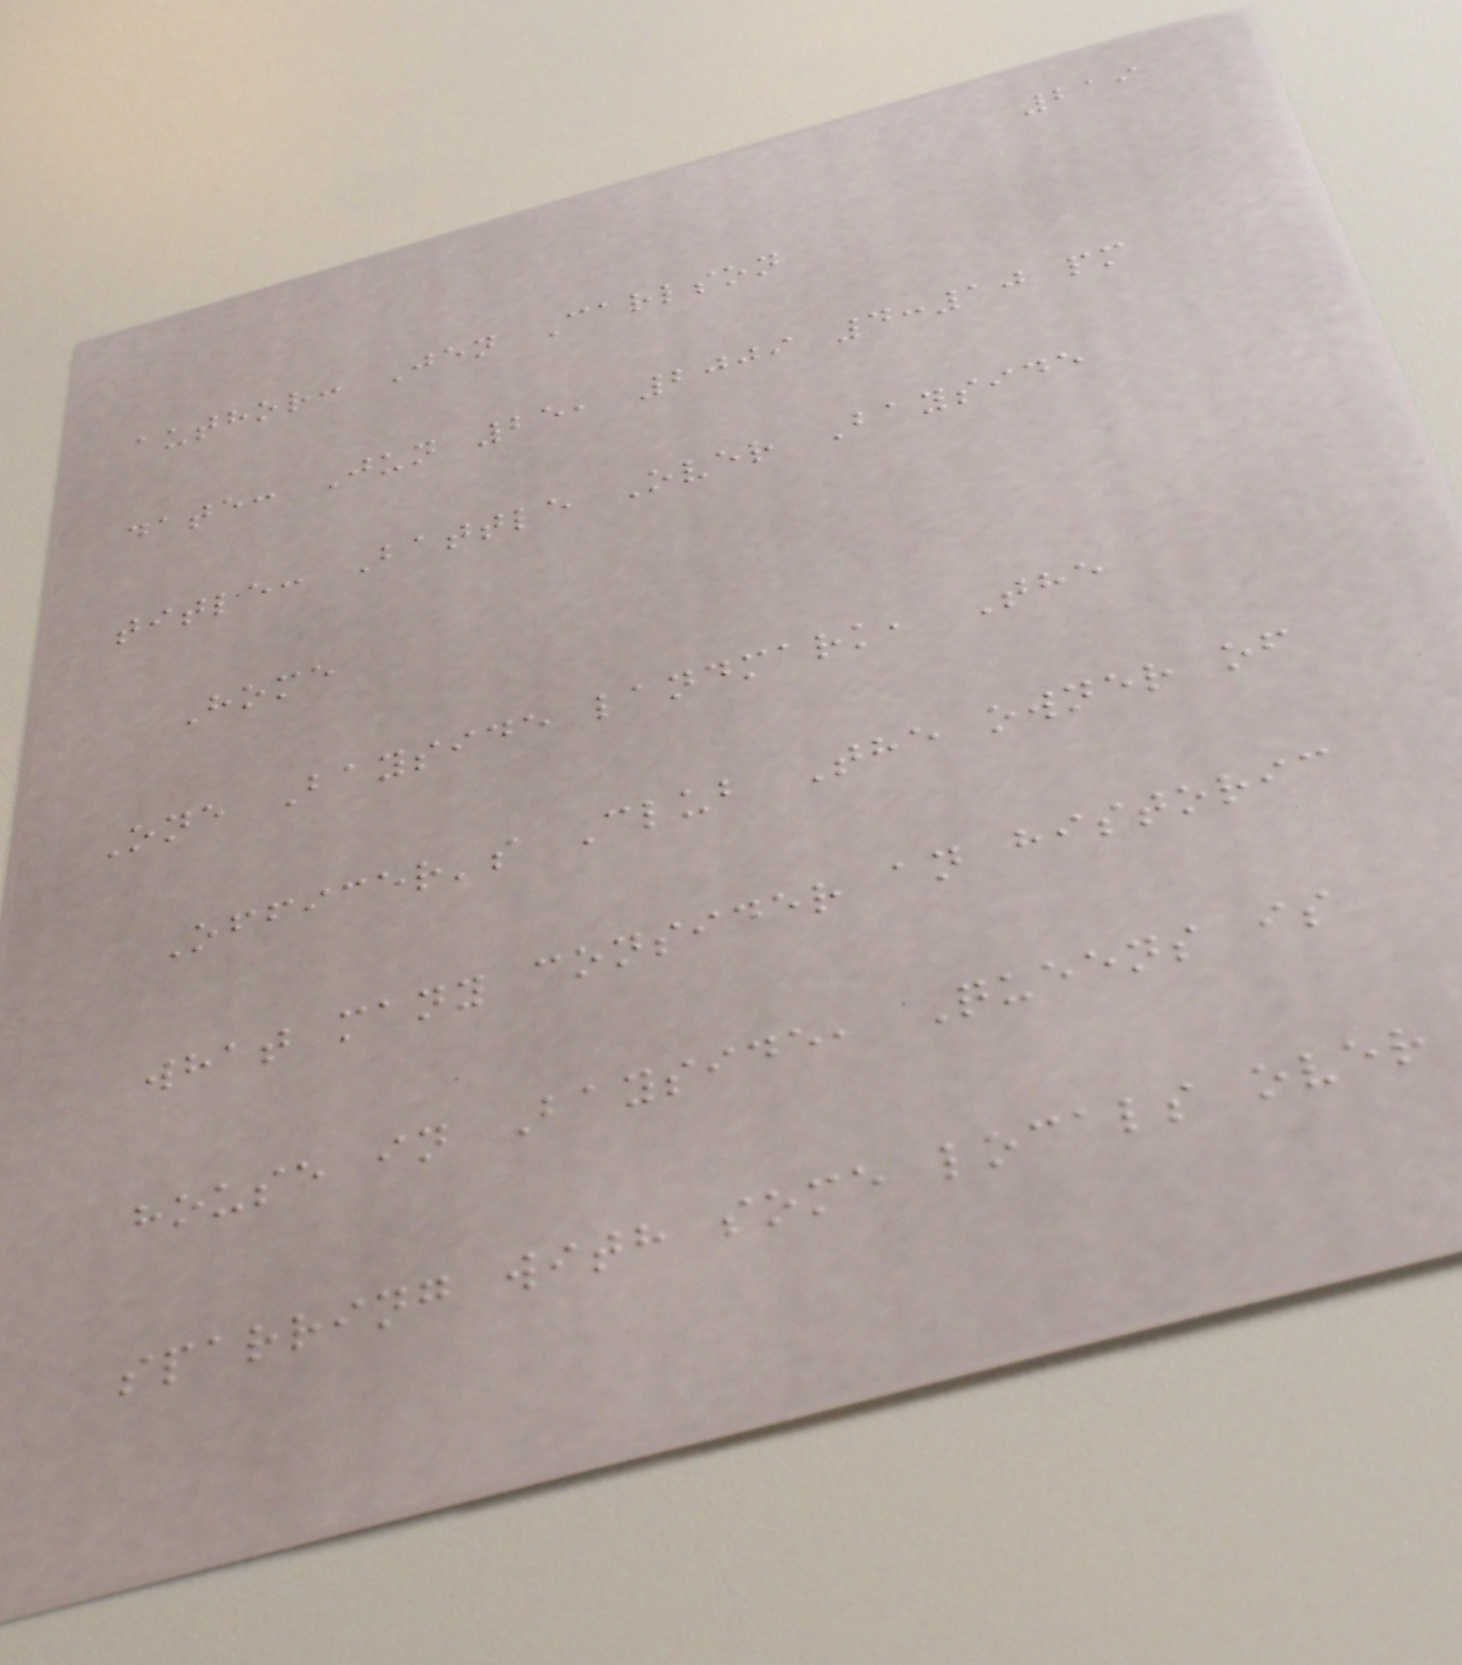219
author: Jen Carlson
date: Jun 25, 2009 4:10 pm
title: Battle Over Bayside
Home
One Bayside landmark, The
Officer's Club The owner of
what many consider an historic
house in Bayside, Queens is
sparring with some locals over
